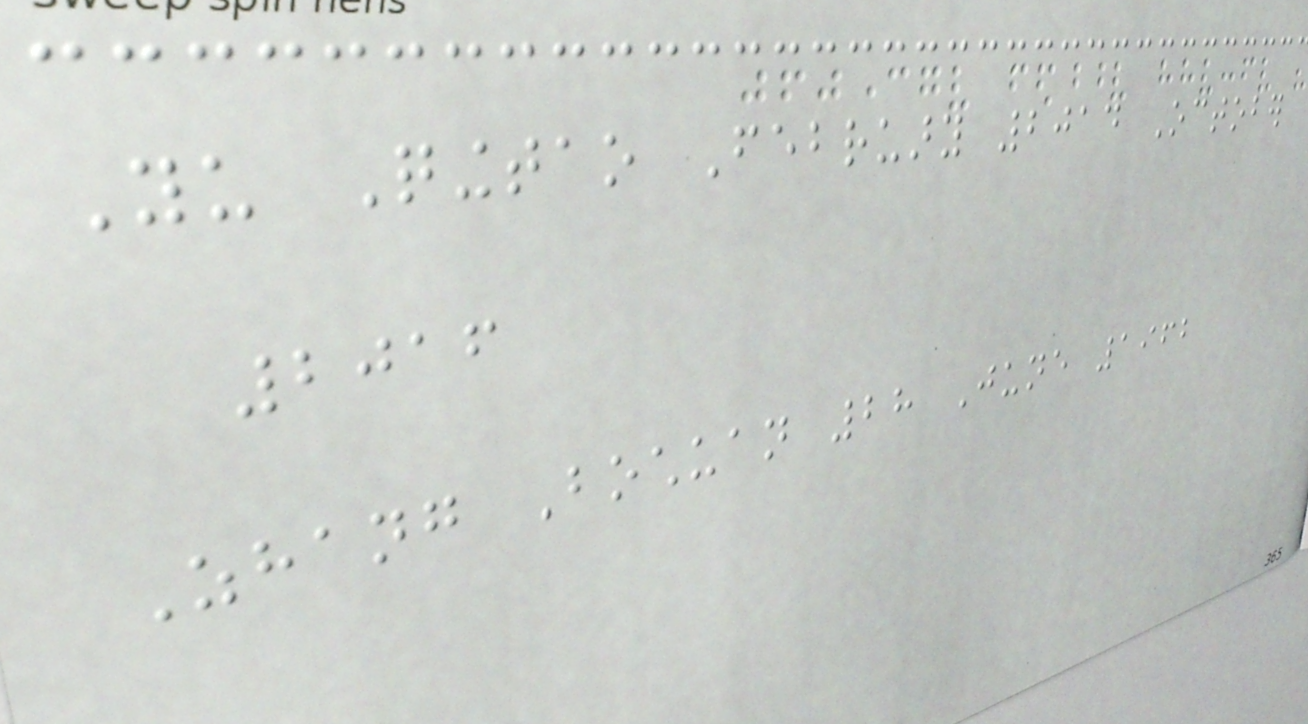Yu Qingtao February 2014 October
2016
Zhang Bochuan 28 June 1962
